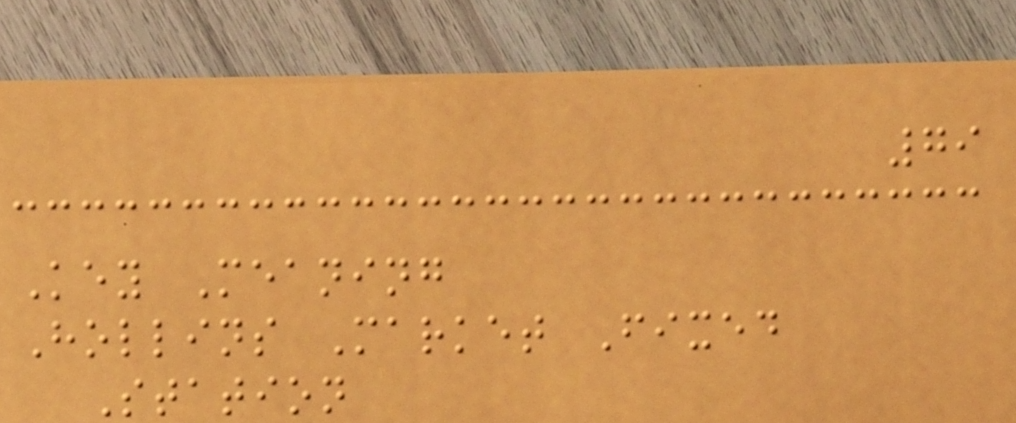79
Key Meaning
Hollins Market Fixed
Station
